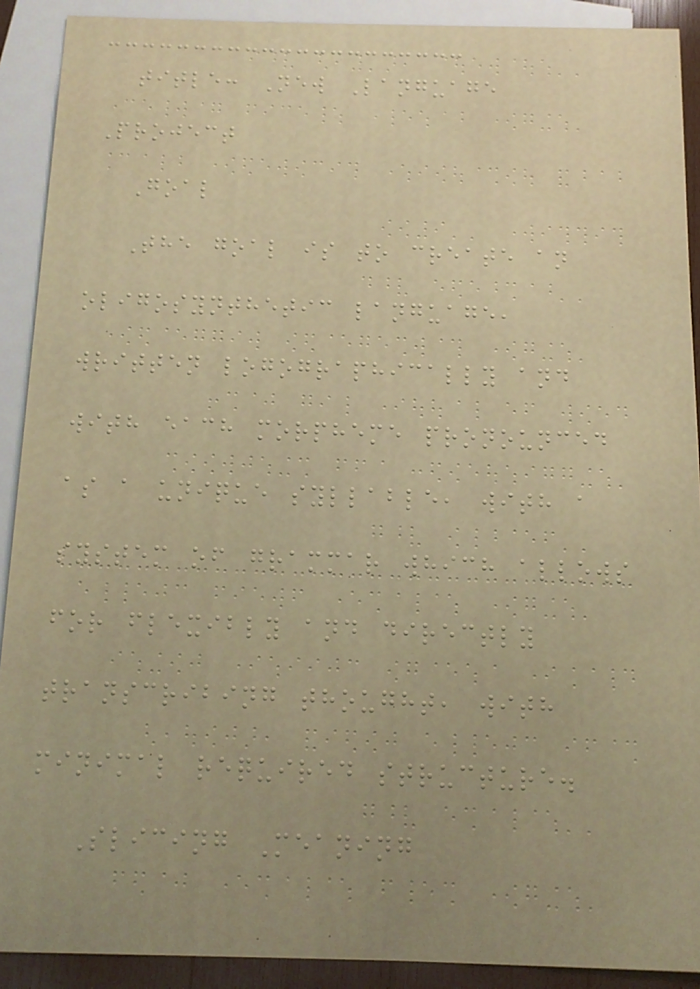title: New Language
Project
Goal
The goal is to create an
oligosynthetic language,
written logographically and
with each morpheme pronounced
as a unique syllable, with a
system of grammar which allows
for flexibly and directly
transcribing thought, with
minimal required structure.
Slicing Meaning
